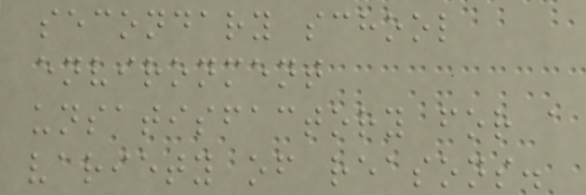secondary school
environment
unsatisfactory for a
variety of reasons.
